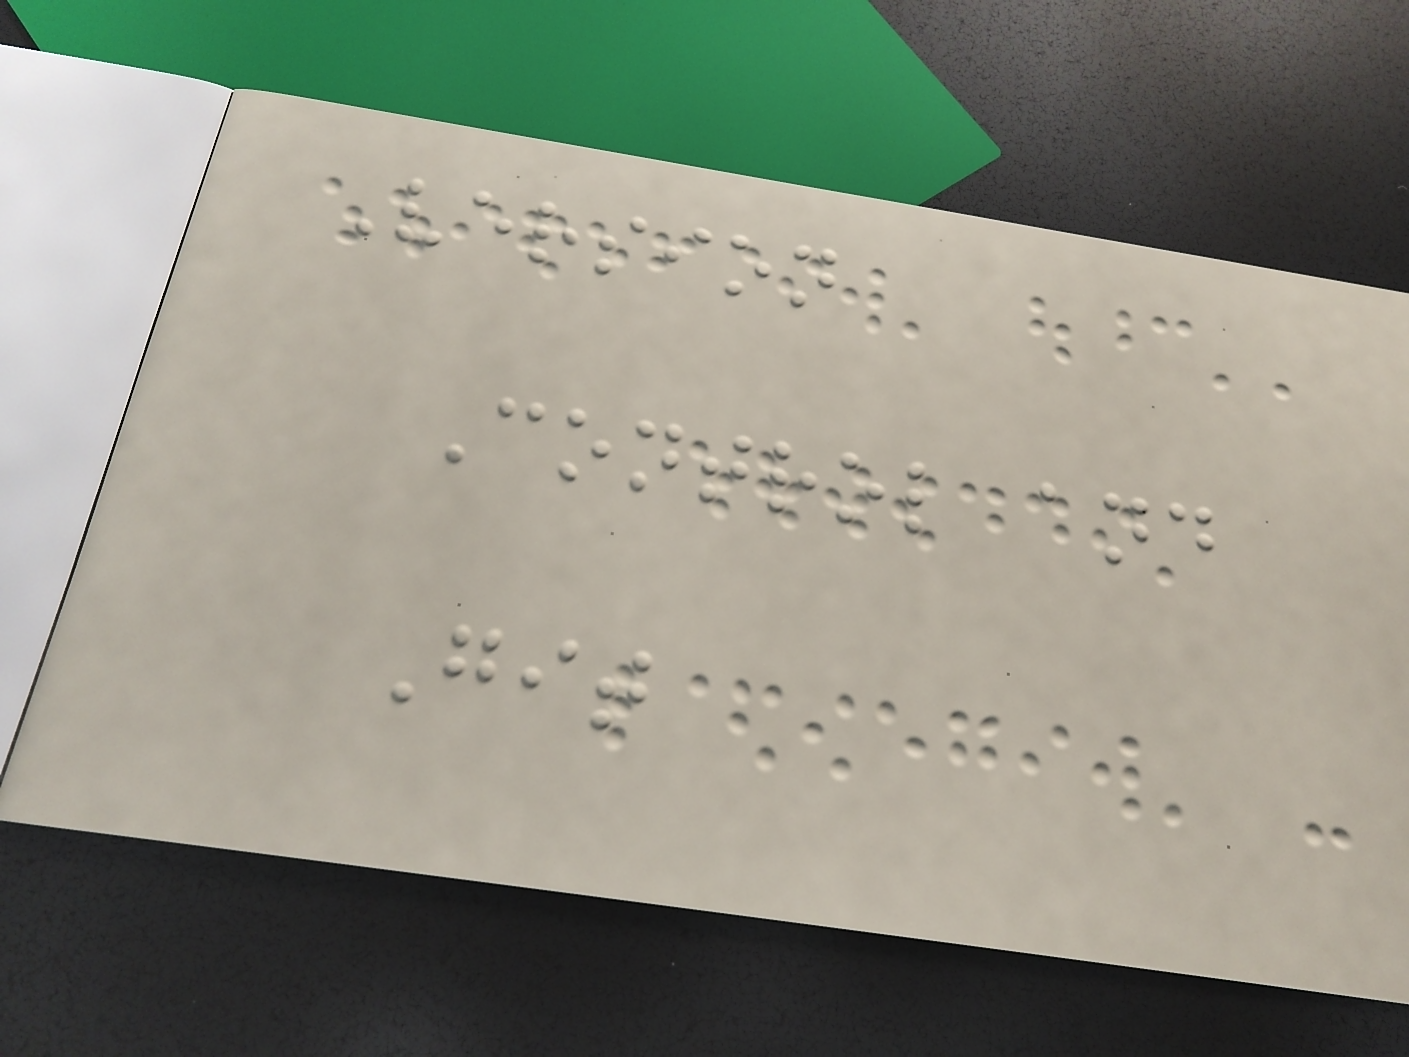Version
Control and
Git
